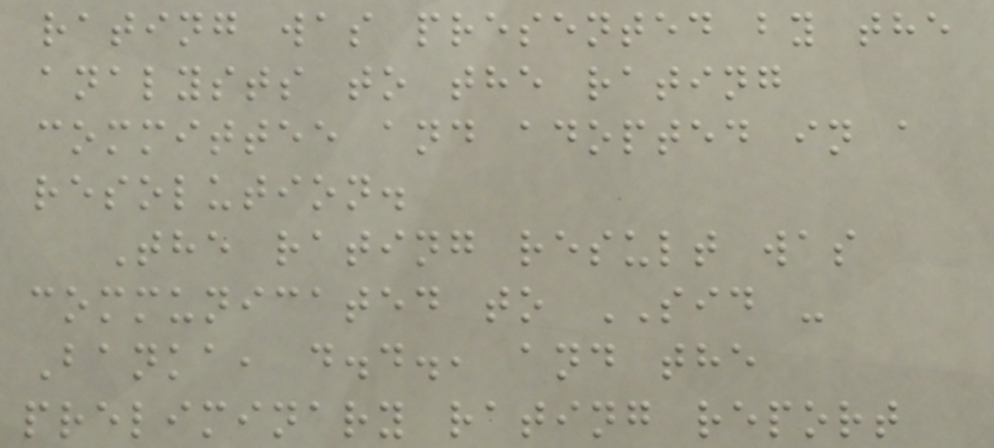rating was presented by the
analysts to the rating
committee and adopted in a
resolution.
The rating result was
communicated to SID -
Banka, d.d., and the
preliminary rating report
